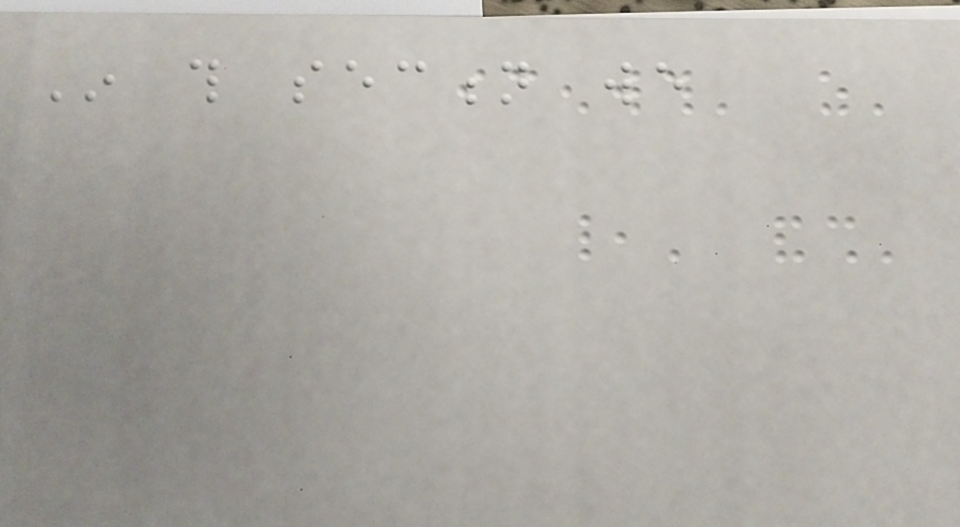In this section we
